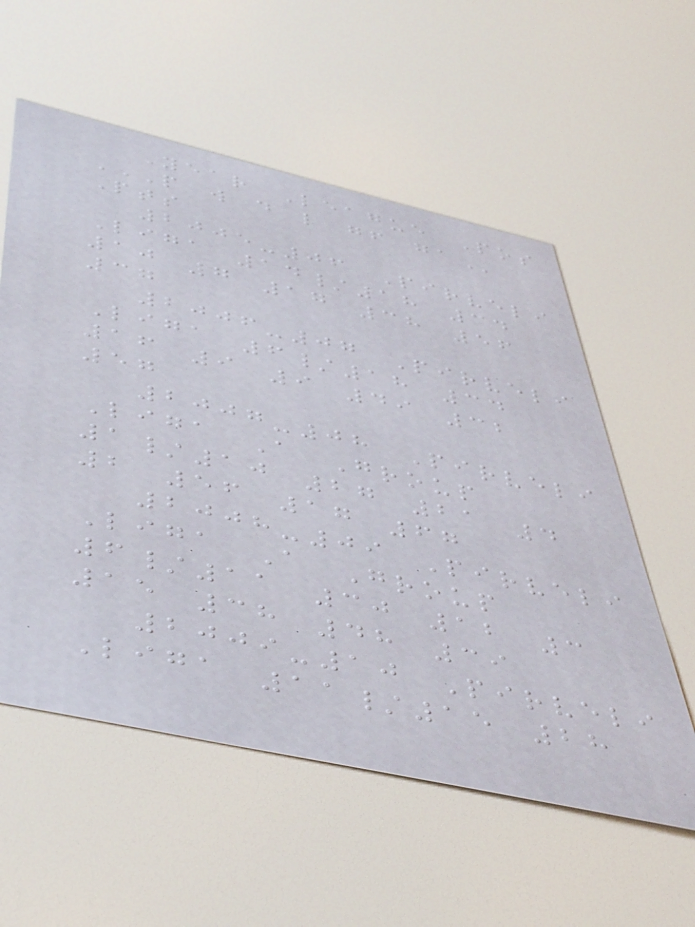Year League Pos
P W D L GF GA
Pts
2005-06 Pirveli
Liga 14/18 34
10 7 17 38 56
37
2006-07 Pirveli
Liga 6/18 34
16 9 9 49 32
57
2007-08 Pirveli
Liga A Group
1/10 27 21 4
2 56 17 67
2008-09 Pirveli
Liga A Group
6/11 30 12 3
15 38 48 39
2009-10 Pirveli
Liga 11/15 28
